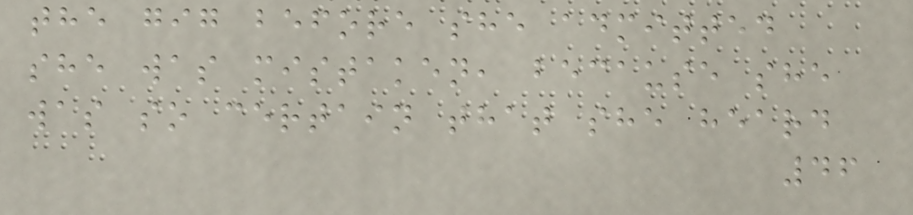the gig before she admitted
she was mistaken, because she
was so certain that she heard
46
